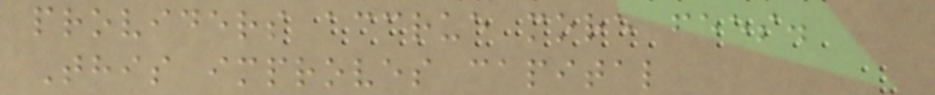providers accrue more fees.
This improves capital
